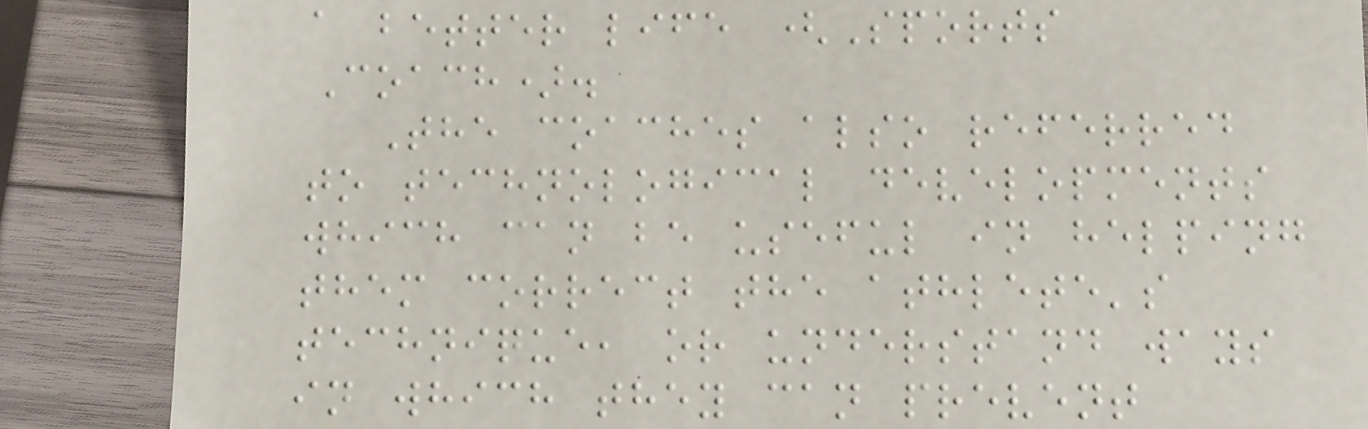a better life (Sports
Coach).
The coaches also referred
to technological developments
which can be useful in helping
them correct the athlete's
technique, or understand ways
in which they can prevent
